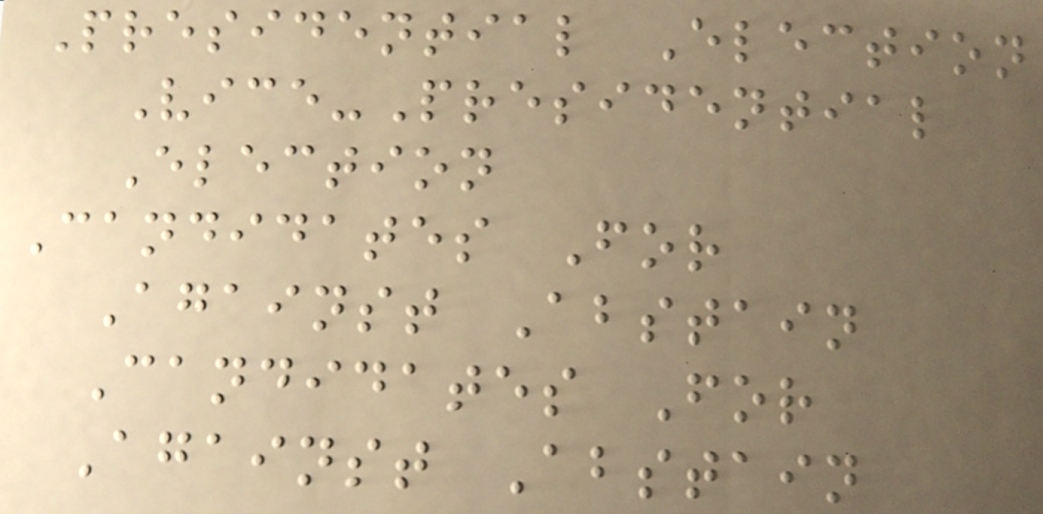Presidential Election
Vice-Presidential
Election
Candidates For
Against Abstain
Candidates For
Against Abstain
